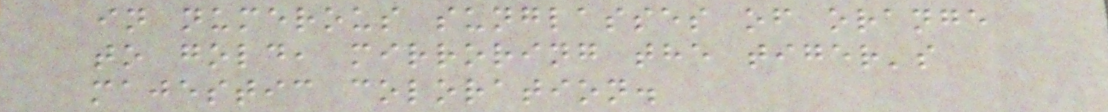in numerous sunglasses of orange
to gold, mirroring the tiger's
majestic coloration.
